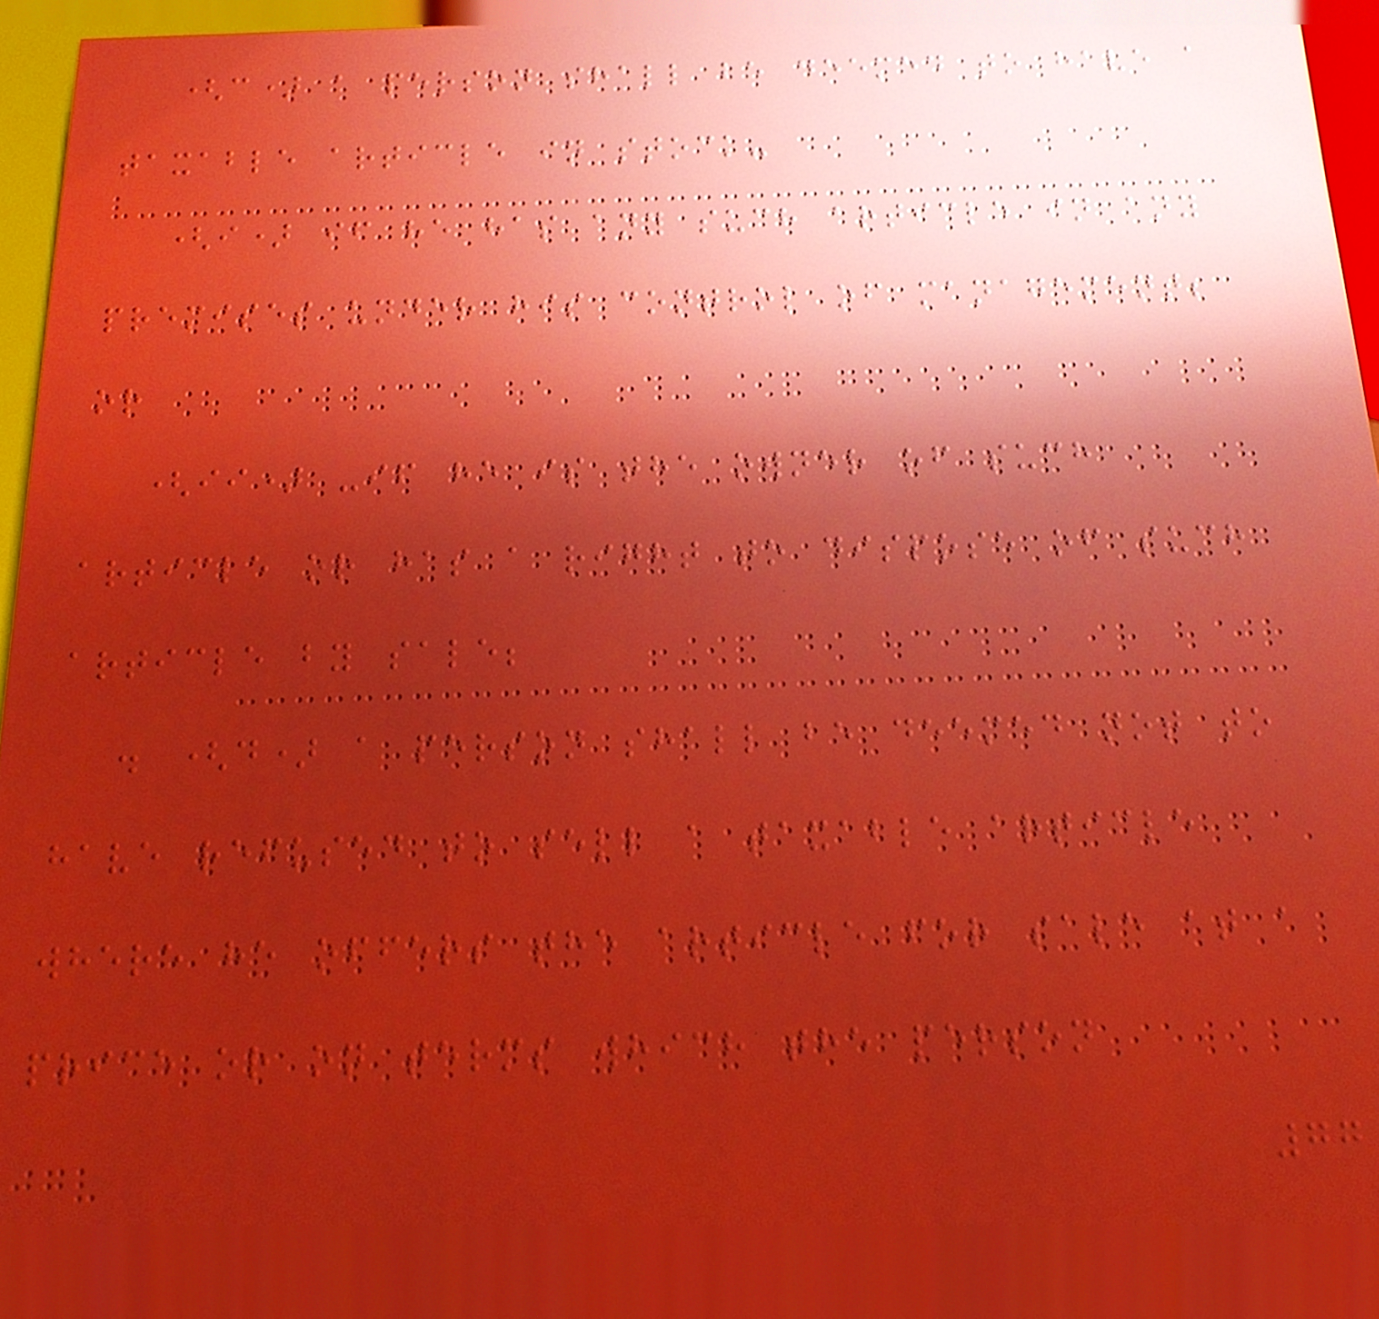(c) a person shall be deemed to have a
taxable article in stock-
(i) if he has any such article in any
premises under his control of management;
or
(ii) -if he is the owner of such
article or has a right to dispose of such
article by sale;
. (d) a person shall be deemed not to
have refused to sell a taxable article
where he offers the article for sale at a
price or on terms which the person
77
